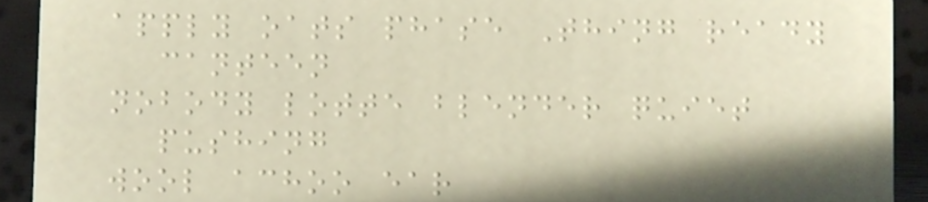apply oats phase Thing ready
canteen
nobody lotte blender quiet
pushing
wool achoo ear
